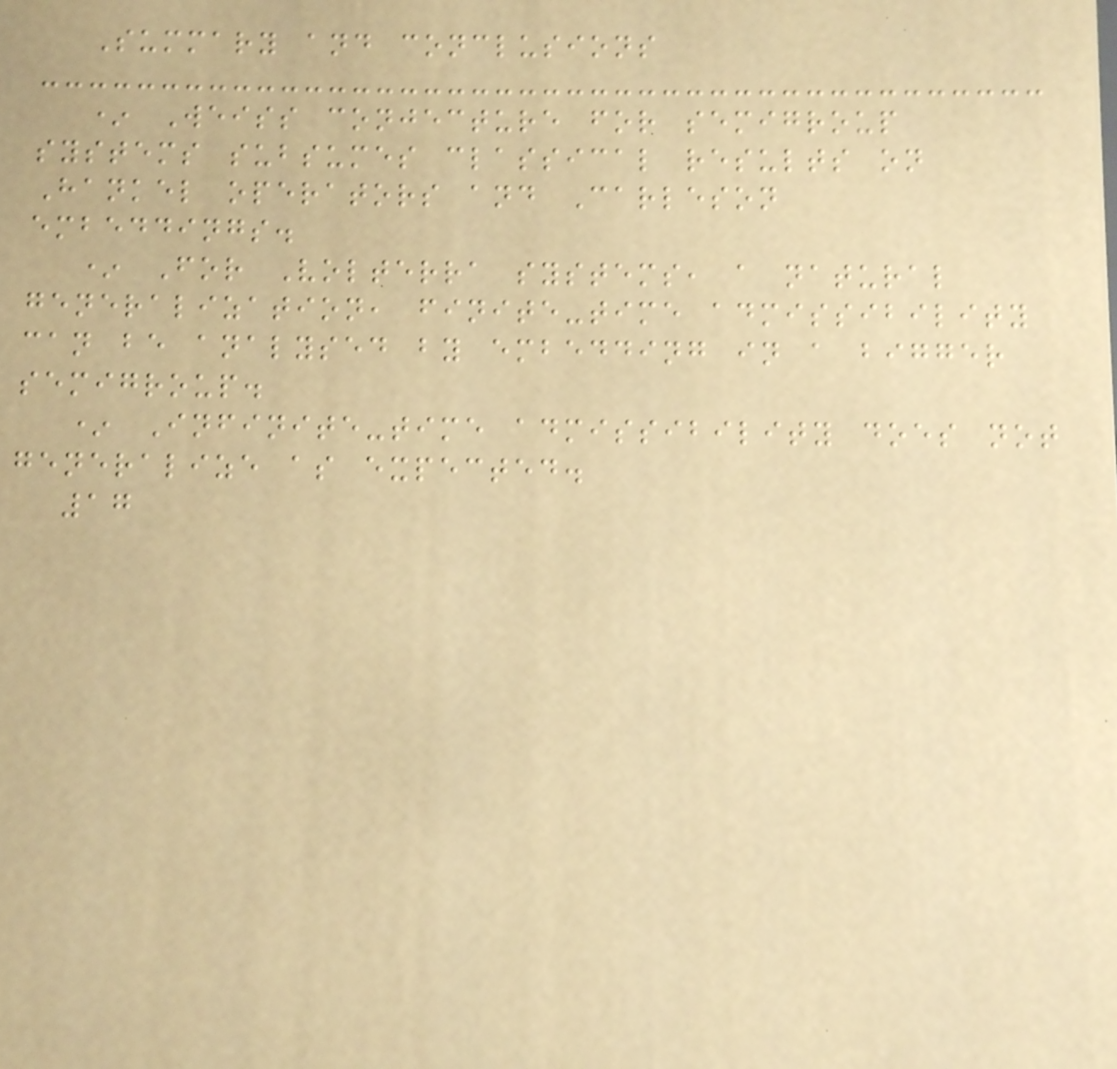Summary and conclusions
* Weiss conjecture for semigroup
systems subsumes classical results on
Hankel operators and Carleson
embeddings.
* For Volterra systems, a natural
generalization, finite-time admissibility
can be analysed by embedding in a bigger
semigroup.
* Infinite-time admissibility does not
generalize as expected.
17
